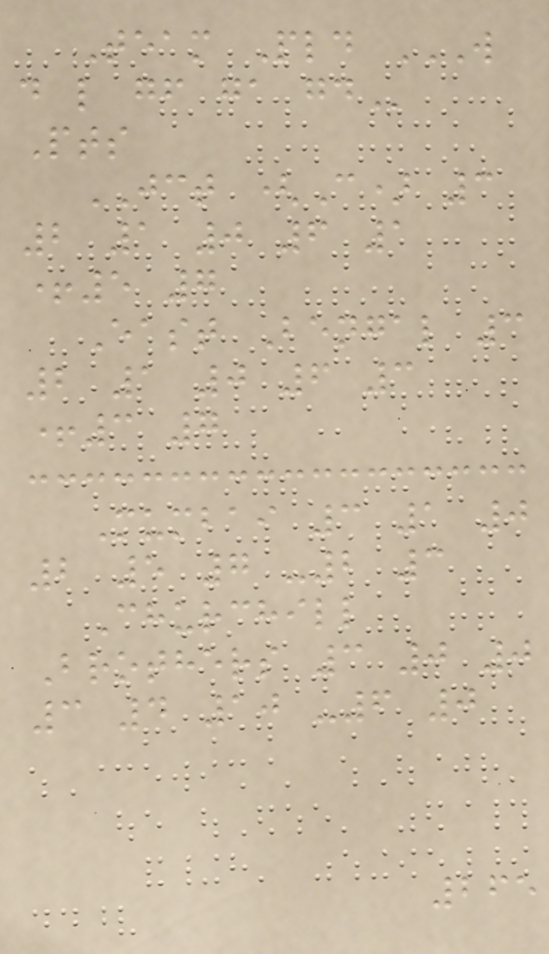Team Pld W
D L GF GA GD
Pts
JCT (C) 3
2 1 0 6 1
+5 7
East Bengal 3
2 1 0 6 3
+3 7
Mumbai 3 1 0
2 5 7 -2 3
Churchill
Brothers 3 0 0
3 4 10 -6 0
265
